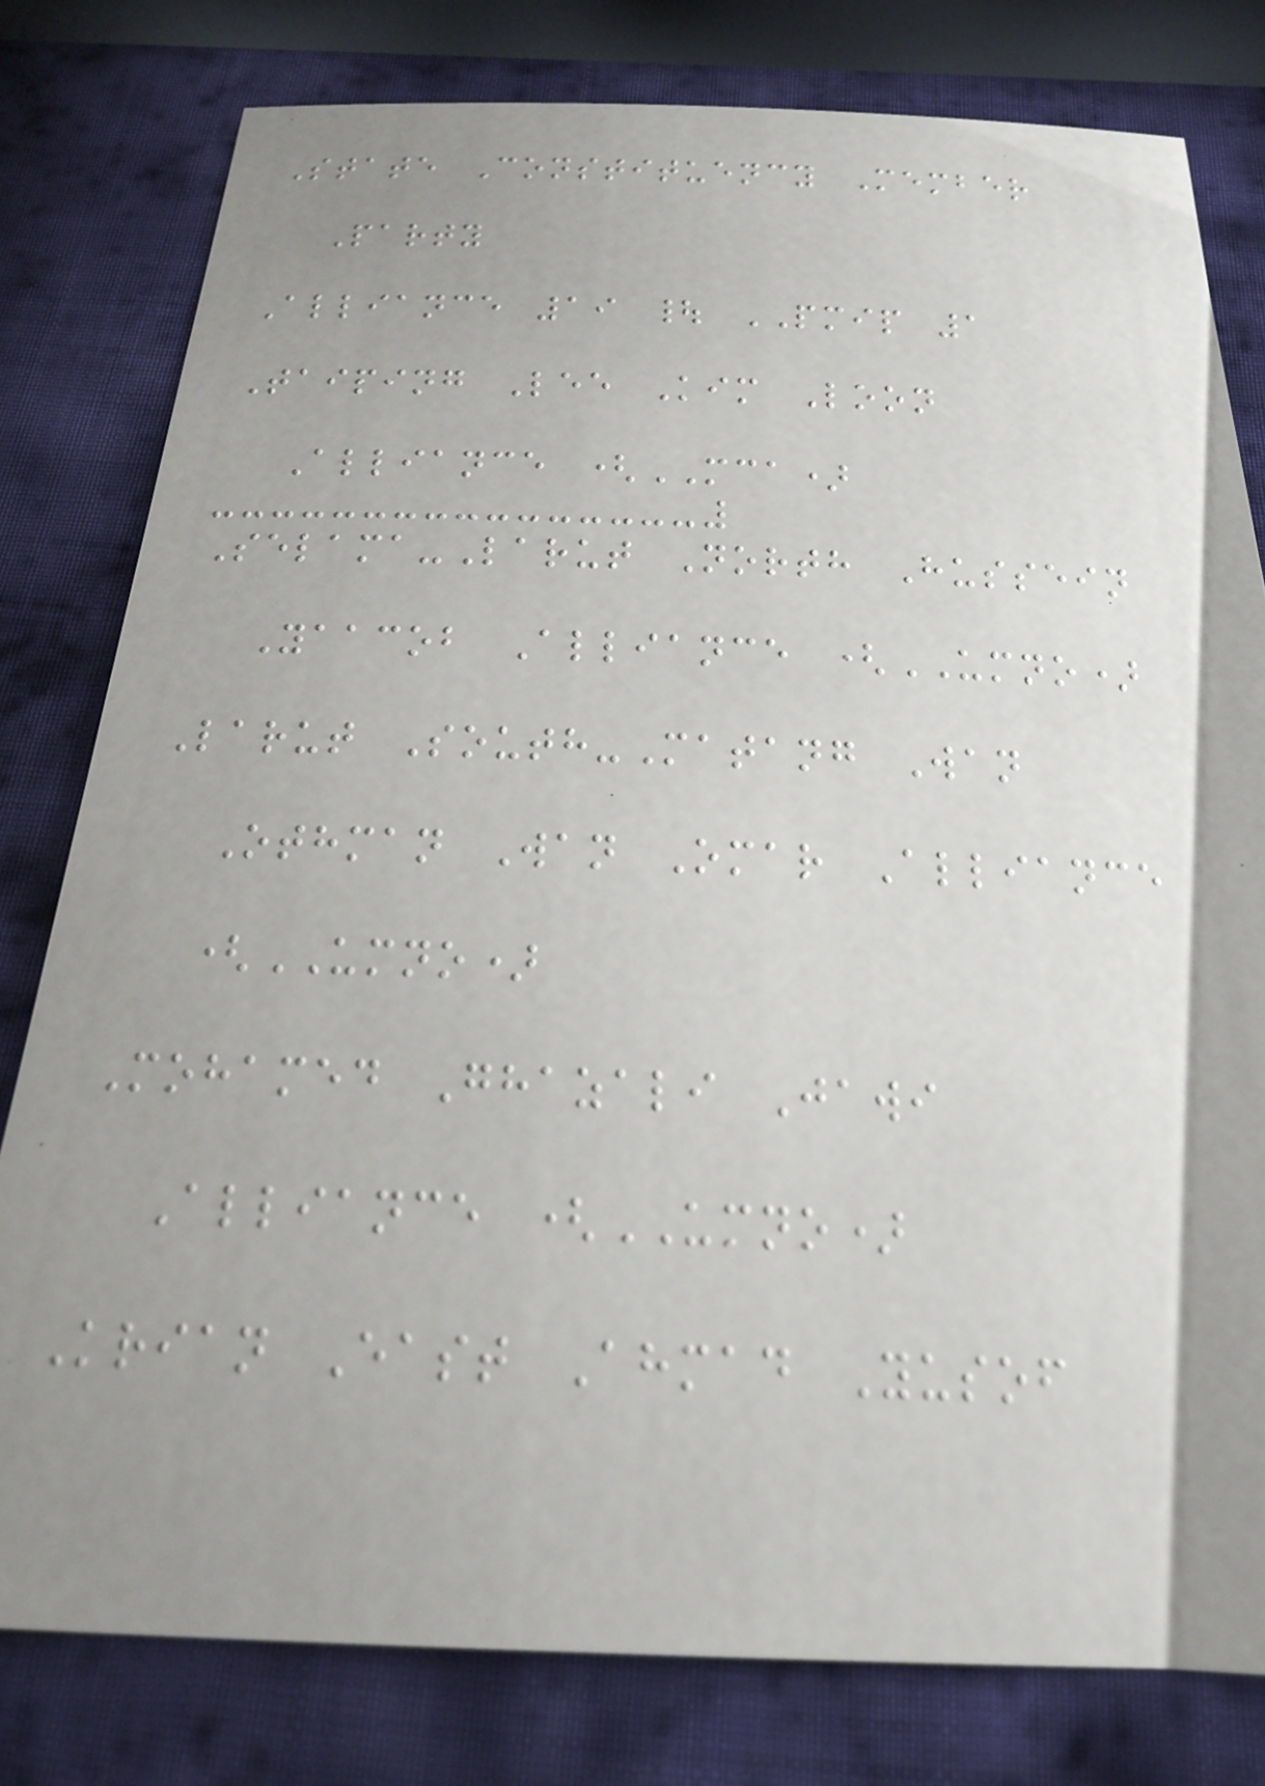State Constituency Member
Party
Alliance 19 | PMIP 1
Taiping Lee Kim Loon
Alliance (MCA)
Selama-Larut North Hussein
Yaacob Alliance (UMNO)
Larut South-Matang Wan
Othman Wan Omar Alliance
(UMNO)
Mohamed Ghazali Jawi
Alliance (UMNO)
Krian East Ahmad Yusof
